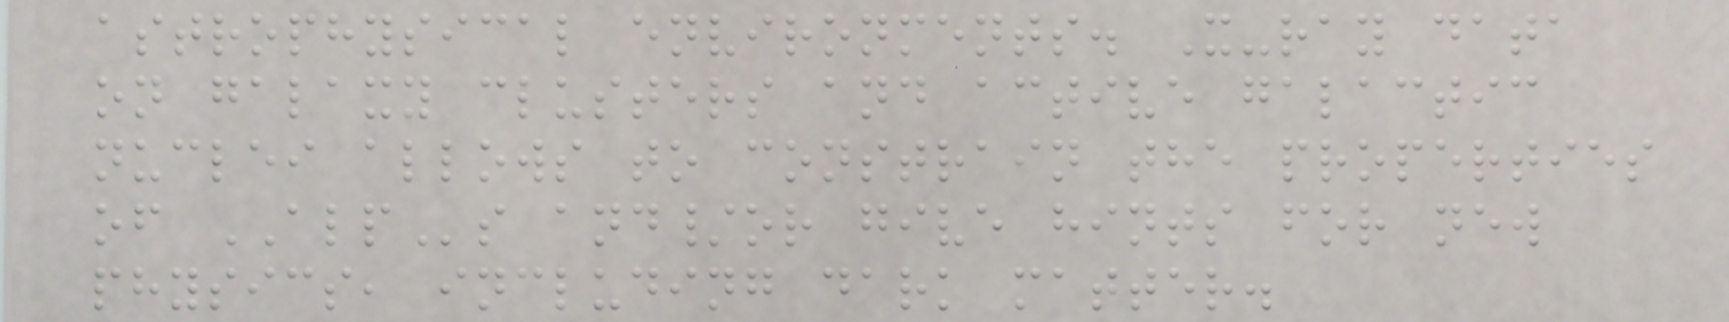astrophysical environments. X-ray data
on galaxy clusters and active galactic
nuclei allows to constrain the properties
of ALPs and/or give hints for new
physics, including dark matter.
